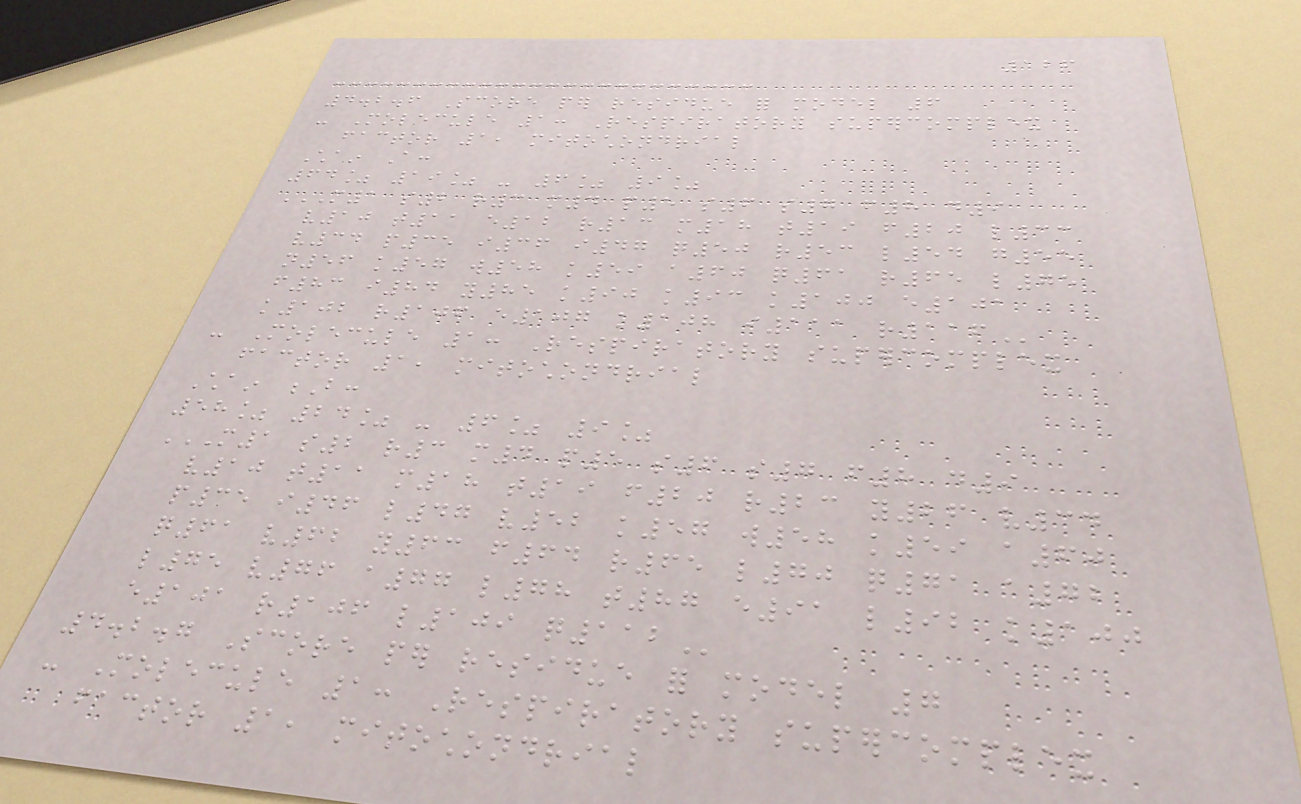126
4.2.6 Score per residue for model 6
- Molecule 1: Respiratory supercomplex
factor 1, mitochondrial
Chain A:
64% 19% - 6% 9%
M1 S2 R3 M4 P5 S6 S7 F8 D9
V10 T11 E12 R13 M18 T19 F20 L33
V34 P35 I36 I47 Q50 R53 L54 G55
N56 K57 W58 K59 A60 Q61 R65 L75
F83 I84 Y85 K90 K93 K100 E101
K102 R106 E107 K108 I111 R116
- Molecule 1: Respiratory supercomplex
factor 1, mitochondrial
Chain B:
58% 24% - 6% 9%
M1 S2 R3 M4 P5 S6 S7 F8 D9
V10 T11 M18 T19 F20 R23 Y26 V34
P35 I46 L47 V52 K57 W58 K59 A60
Q61 V62 Y63 F64 R65 L70 Q71 A72
L75 V76 A77 L78 T87 E91 L92 K100
E101 R106 L109 Q112
4.2.7 Score per residue for model 7
- Molecule 1: Respiratory supercomplex
factor 1, mitochondrial
